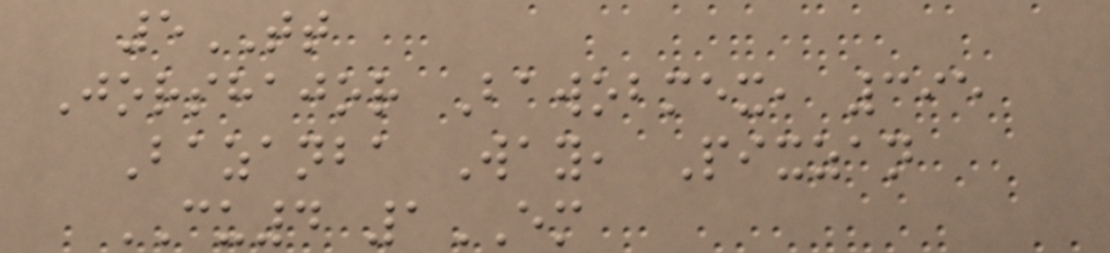5TT
Jorshajor Bawobmex, 395
Bazanba Way, Pixzan
CU4 1EM
